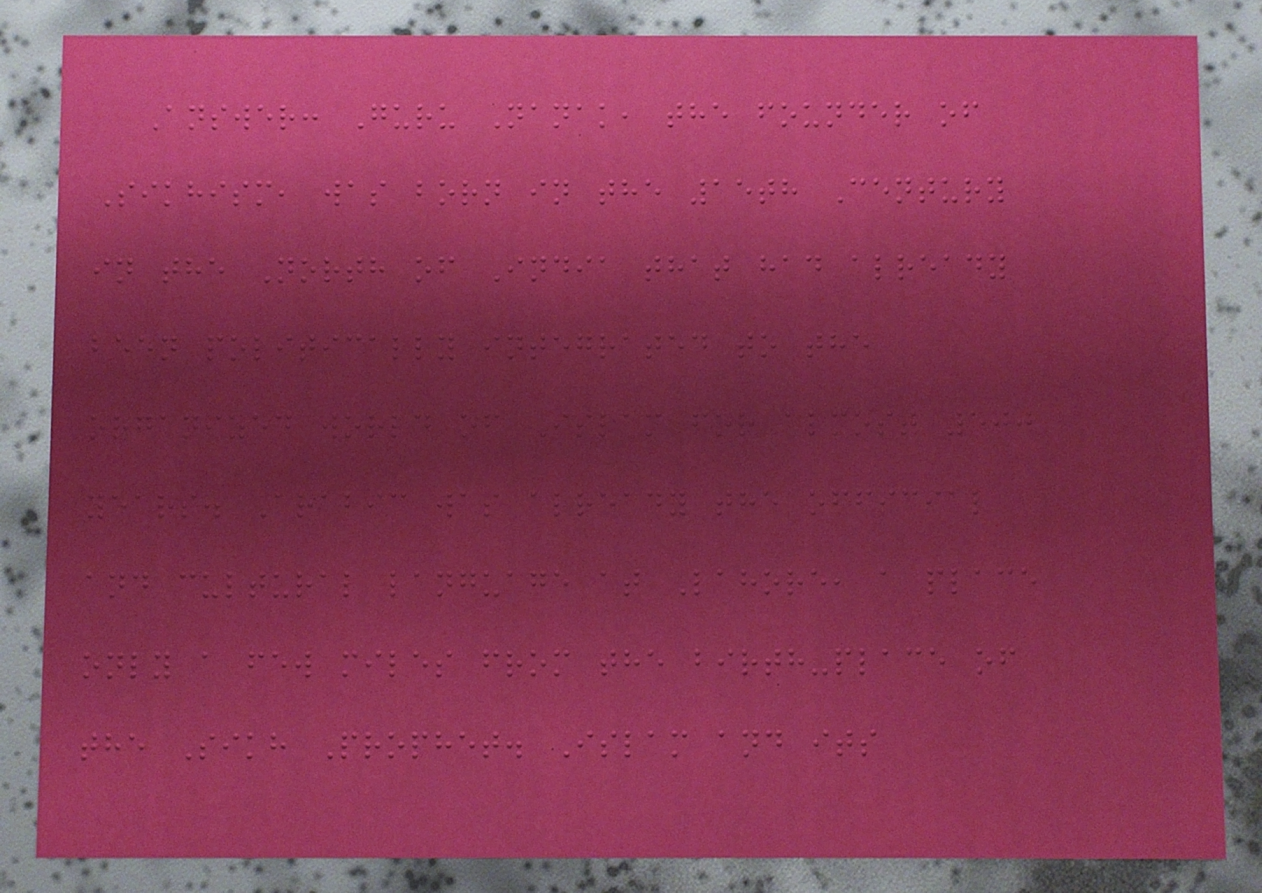Answer: Guru Nanak, the founder of
Sikhism, was born in the 15th Century
in the North of India that had already
been politically integrated to the
organized world of Islam for almost 500
years. Arabic was already the official
and cultural language at Lahore, a place
only a few miles from the birth-place of
the Sikh Prophet. Islam and its
